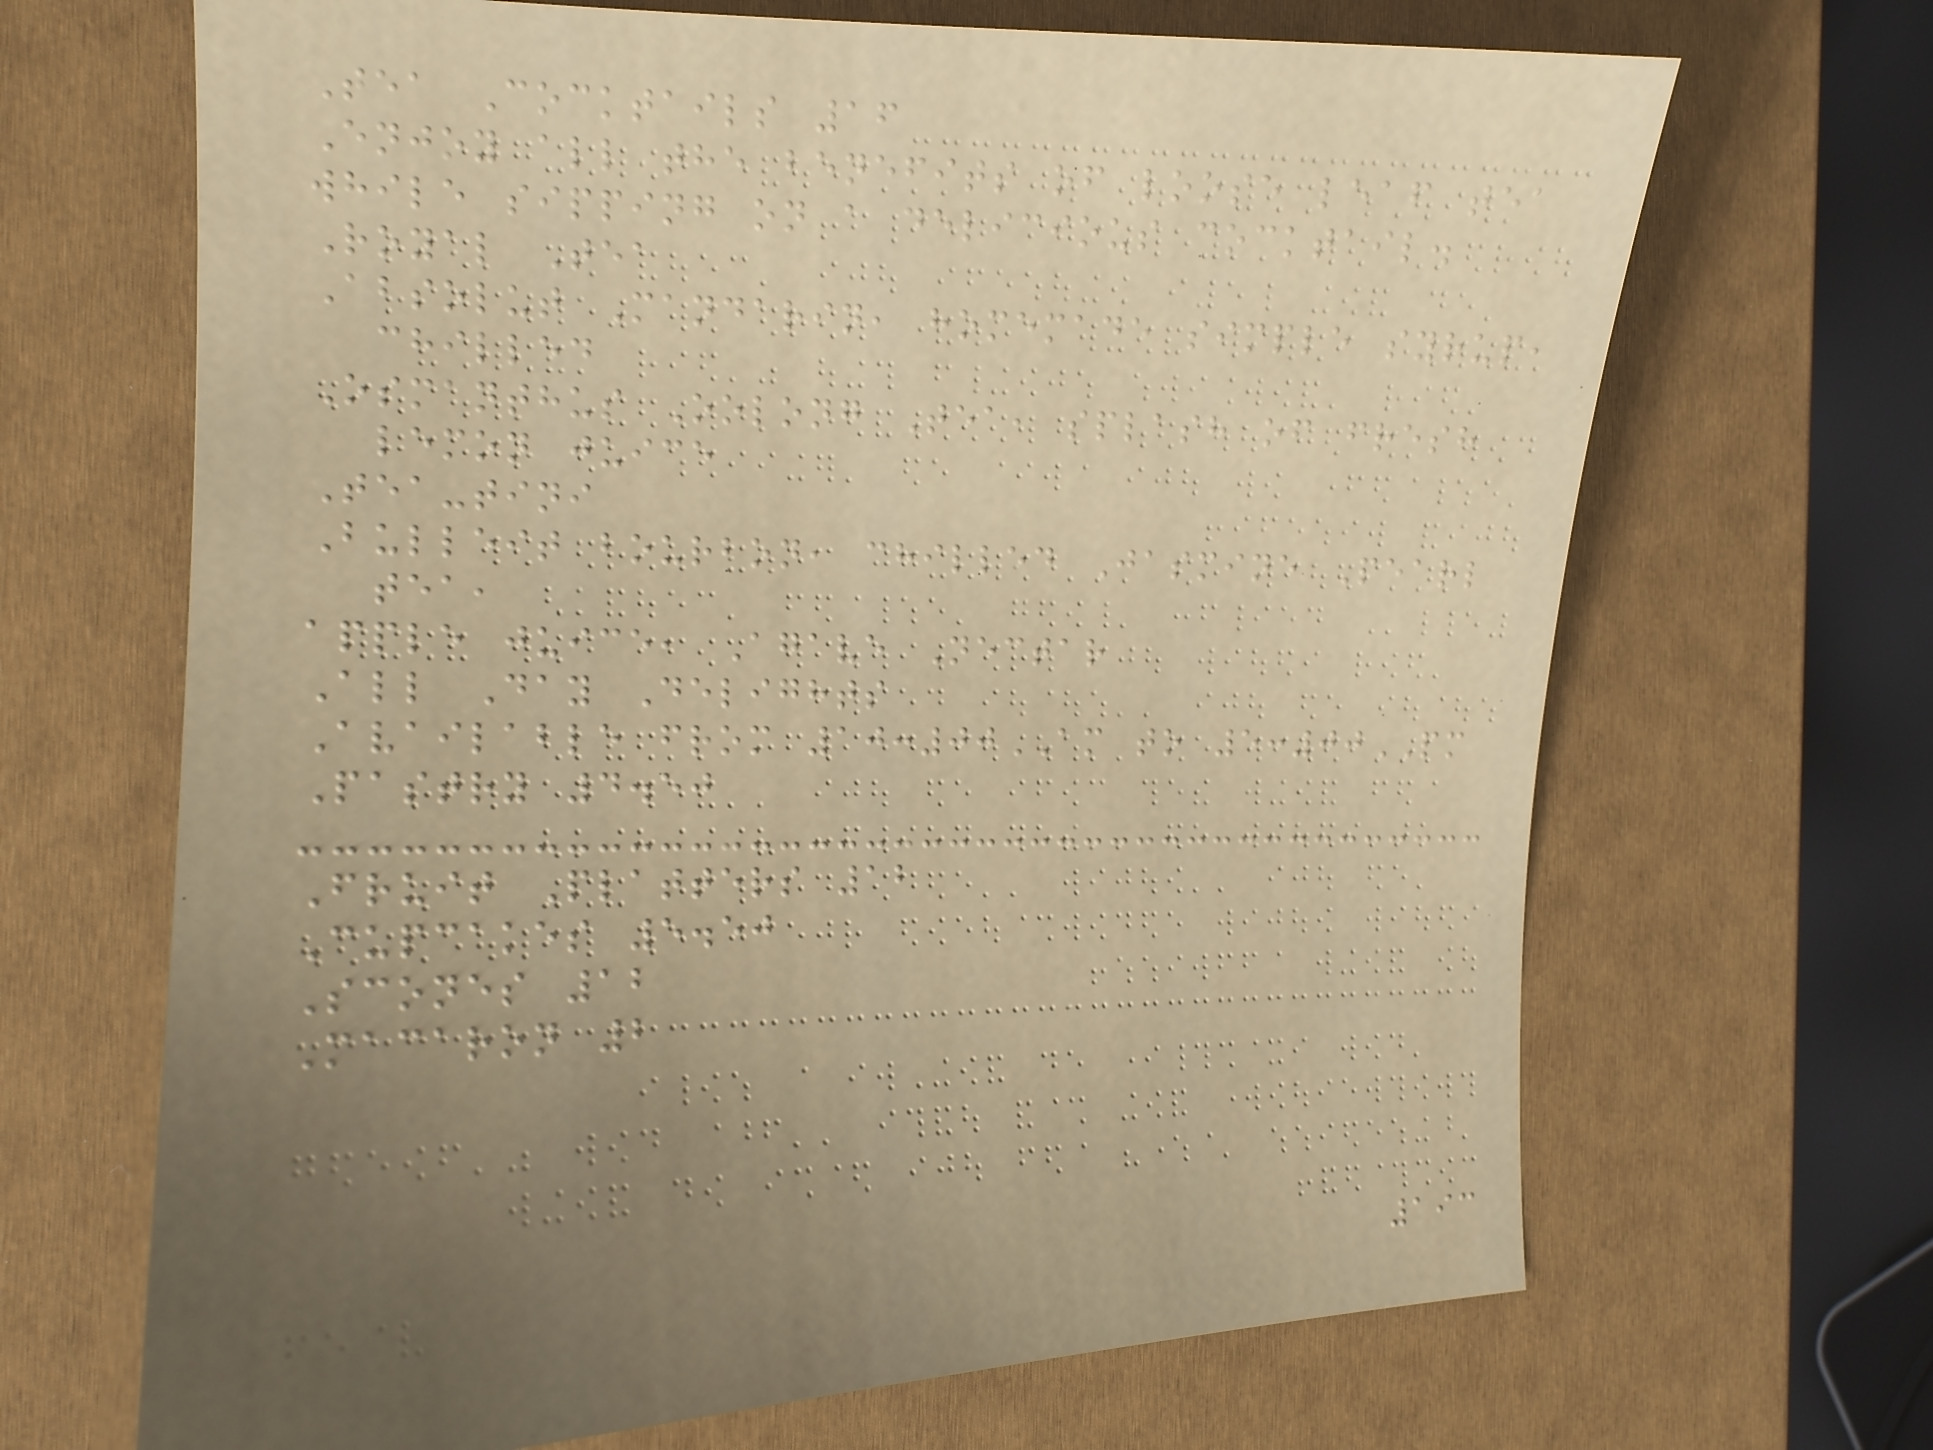Tea Cocktails 16
Enjoy all the benefits of loose leaf tea
while sipping on a delicious cocktail.
Royal Tea
Absolut Mandarin, homemade simple syrup,
chilled
Osmanthus Oolong Tea, splash of fresh
lemon juice
Tea-tini
Bulleit bourbon, chilled Jasmine Pearl
tea,
apple juice, Agave Nectar
All Day Delights
Available from 10:00AM to 5:00PM
Pastry 4.50
Fruit Platters 12
Cupcakes 5.50
Scones 12
Macaron 2
193
